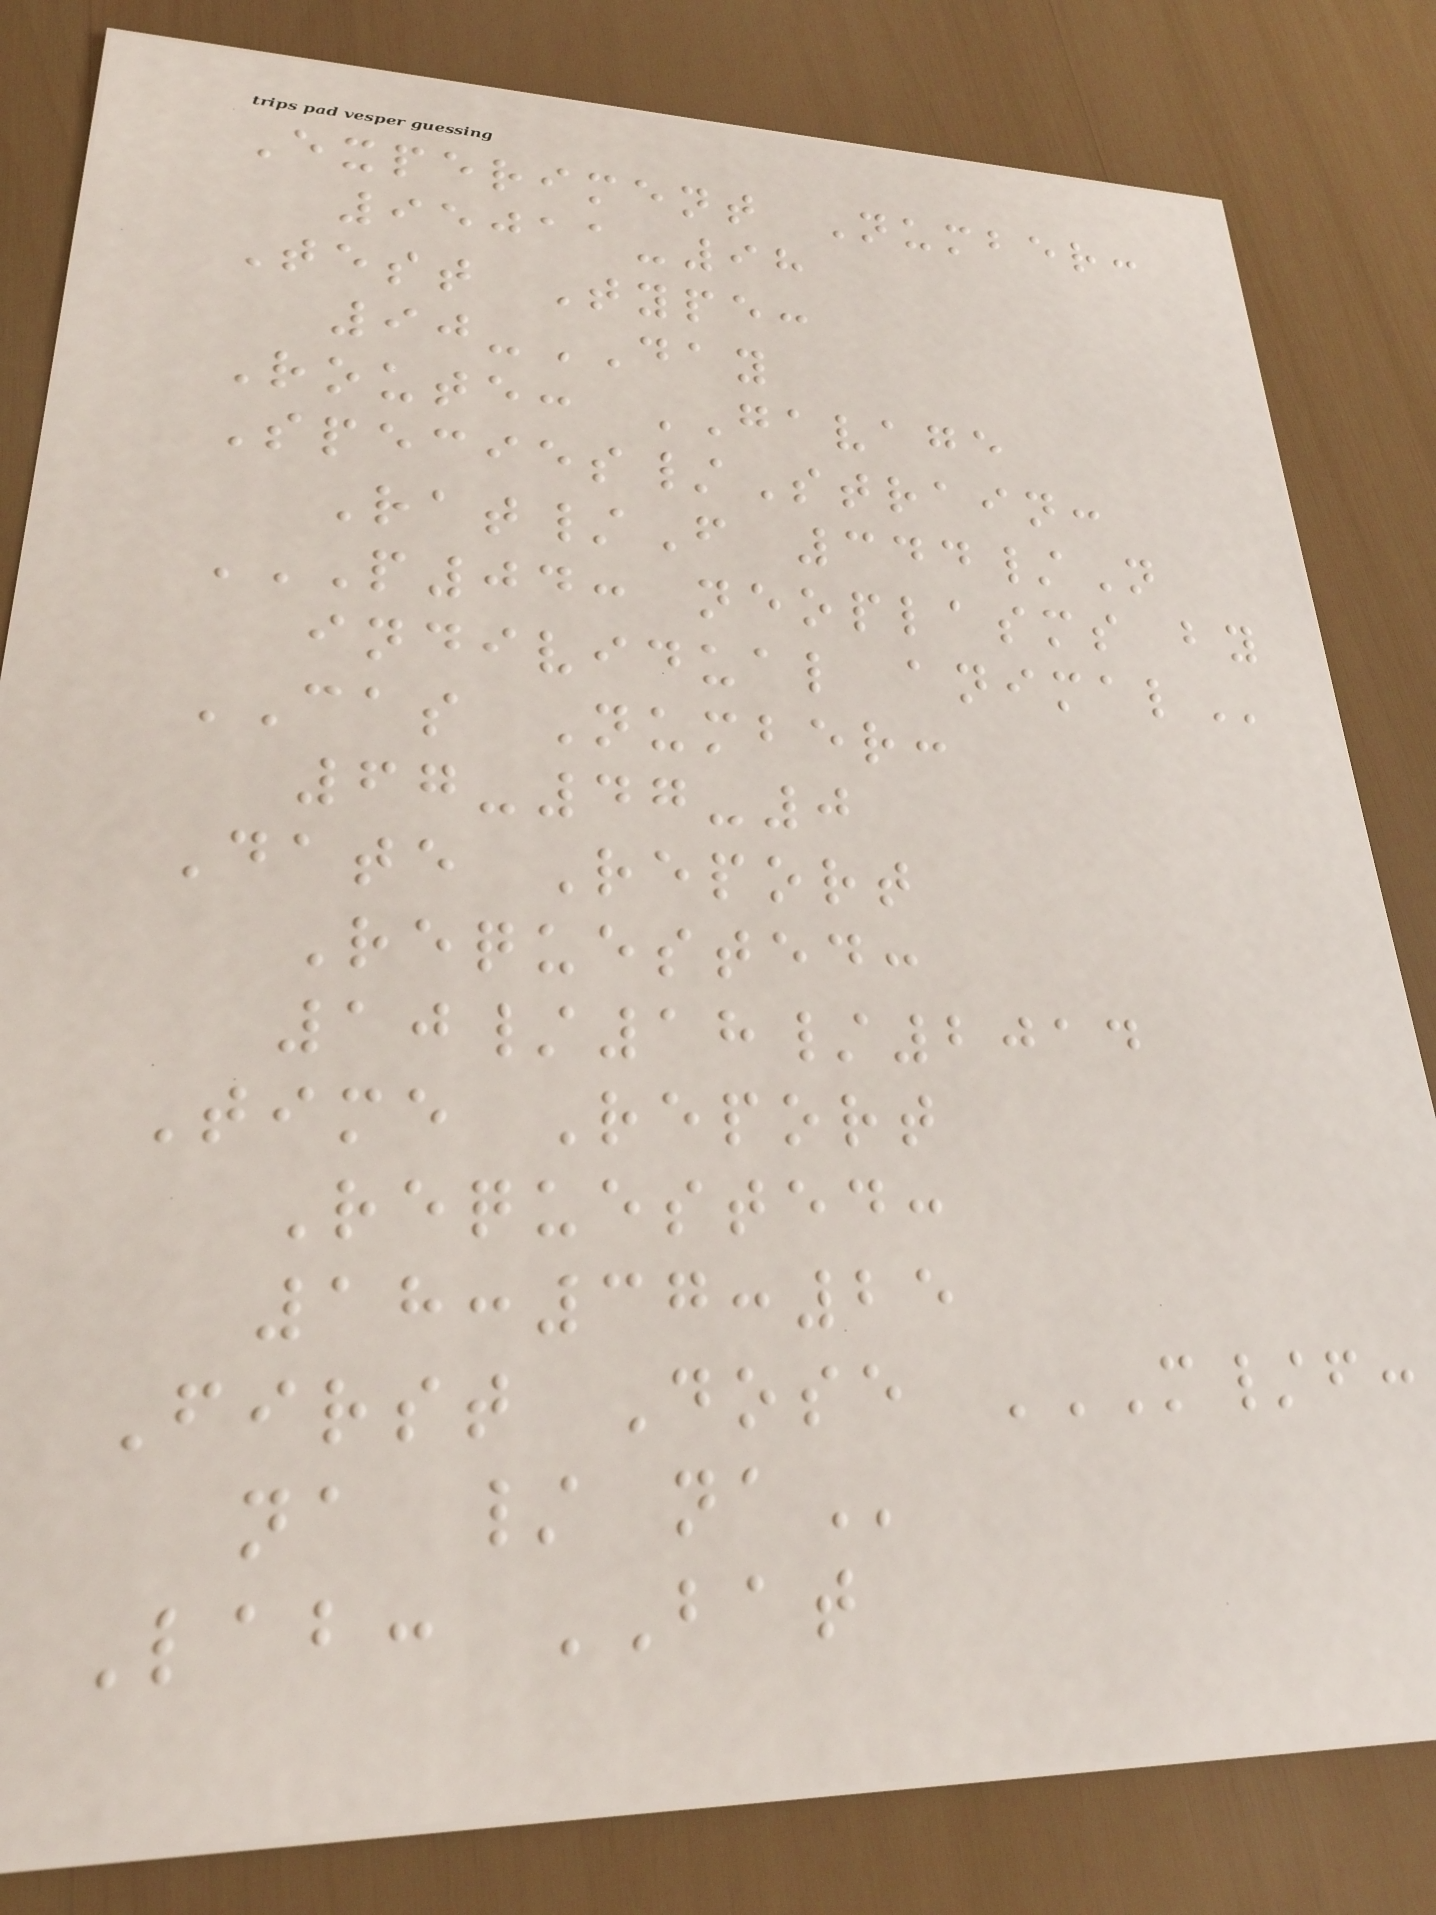Experiment Number:
95011-98
Test Type:
90-DAY
Route: GAVAGE
Species/Strain:
Rat/F 344/N
P04: NEOPLASMS BY
individual
CAS Number:
67-47-0
Date Report
Requested:
10/18/2014
Time Report
Requested:
18:37:25
First Dose M/F:
na /
Lab: BAT
